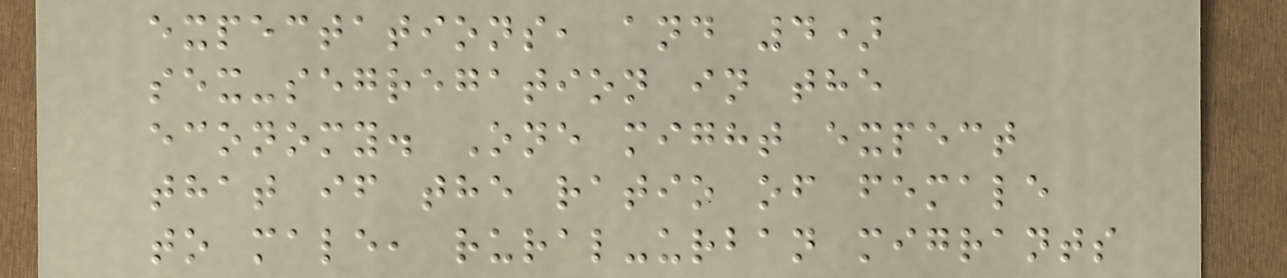expectations, and 4)
sex-segregation in the
economy. One might expect
that if the ratio of female
to male, rural-urban migrants
